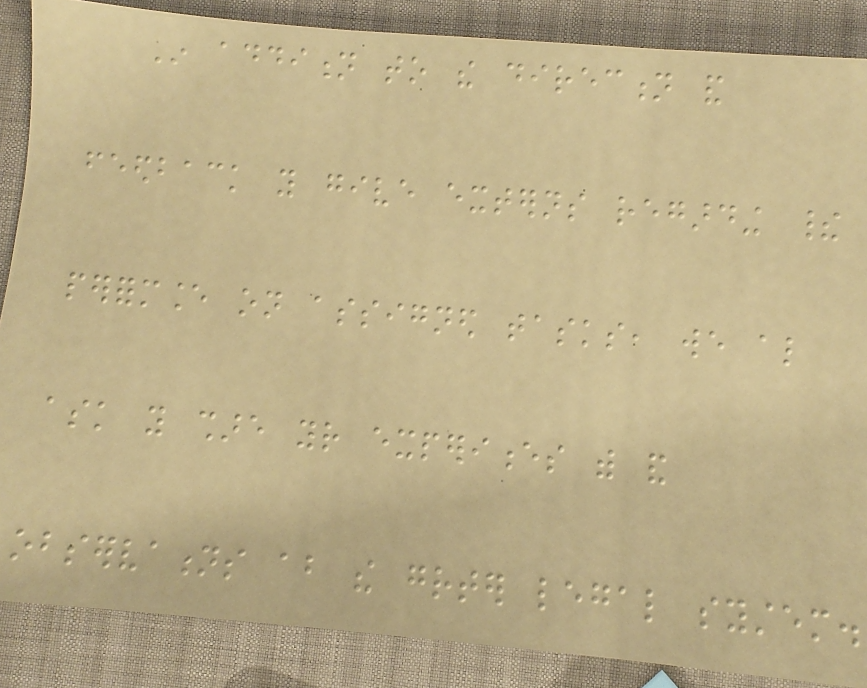In addition to the direction and
feedback you give externs regarding their
performance on assigned tasks, we also
ask you share your experiences with and
observations about the greater legal system.
